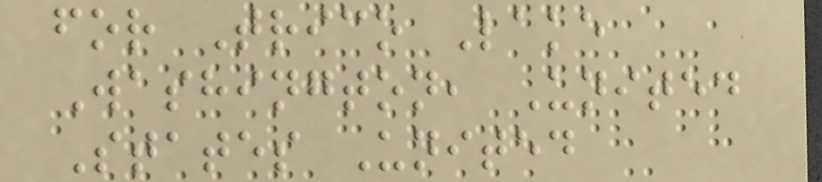for Trico Lake
Washington, United
States United
